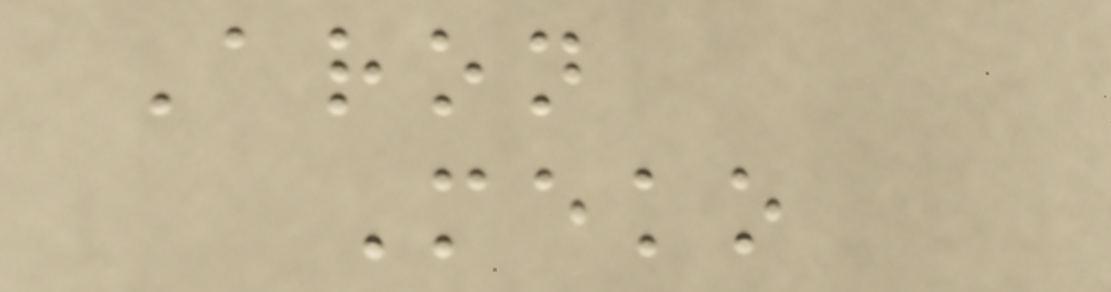Aron
Meko
